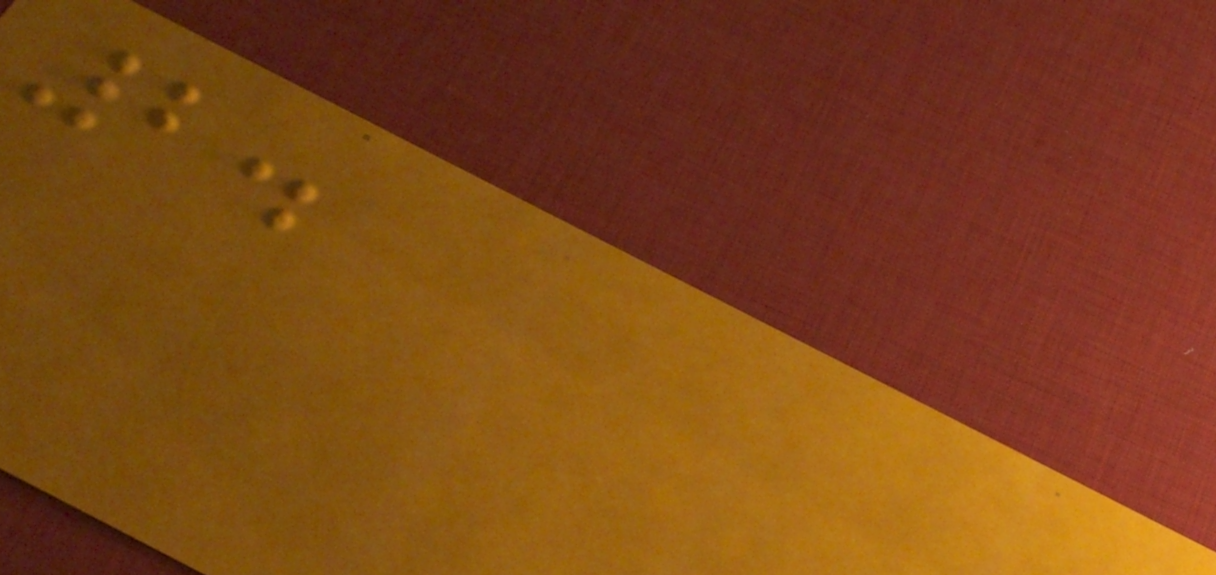2.
